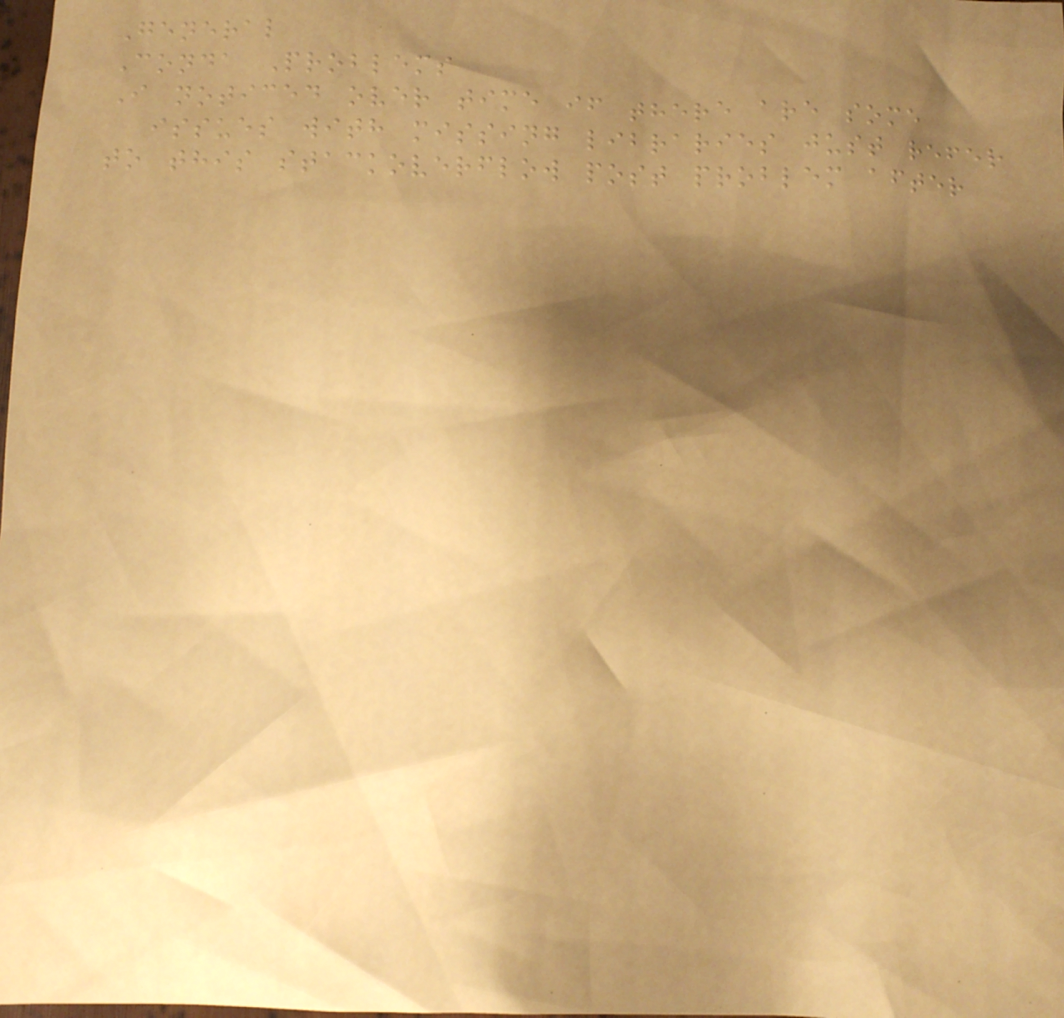General
Conda Problems
I noticed over time if there are some
issues with missing libraries just refer
to this stackoverflow post problem after
